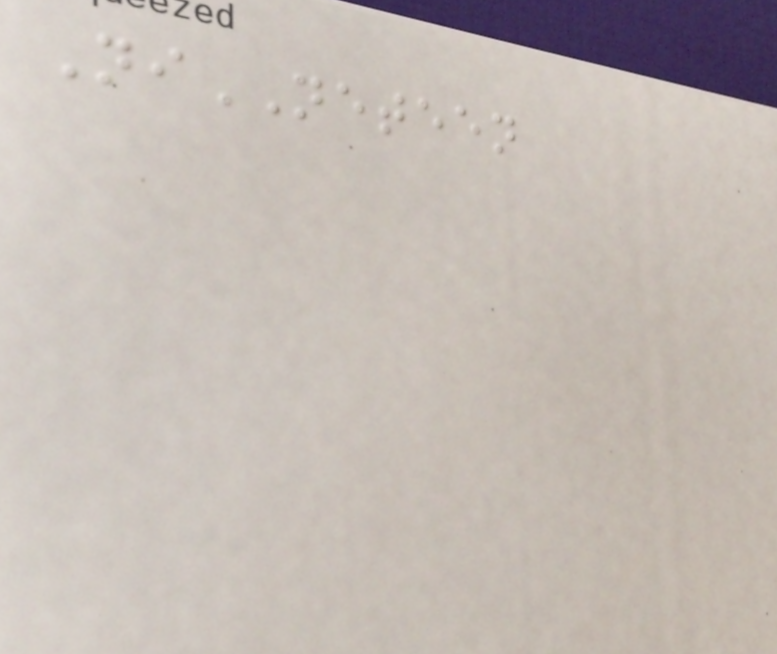NiNETEEN
